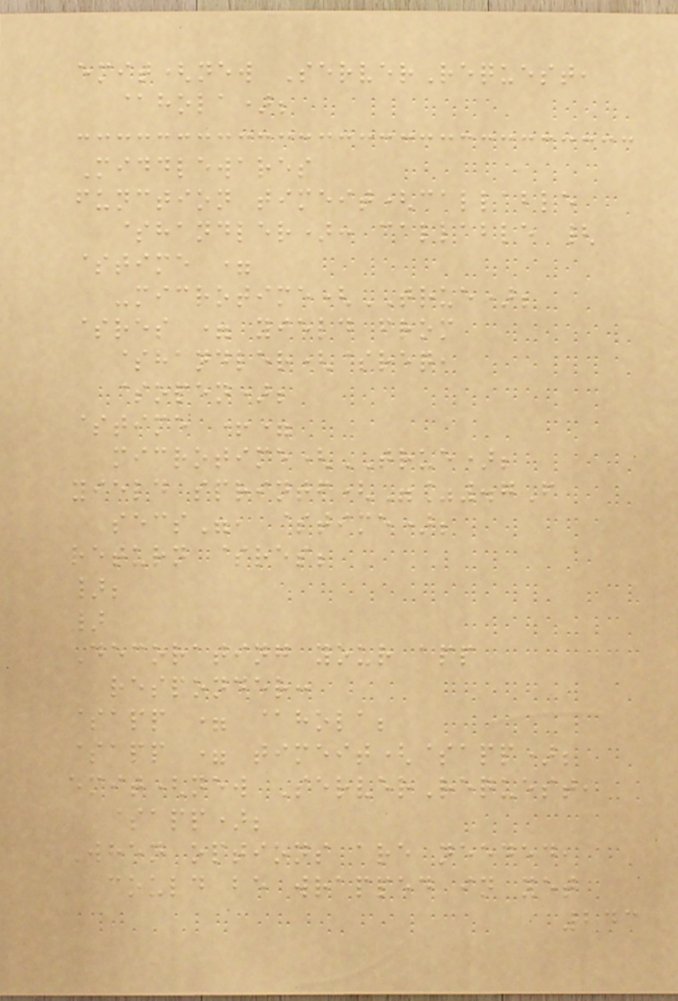emit(new ServerRequest,
@hola);
Middlewares
function timeit(callable
$handler): callable {
$time =
-microtime(TRUE);
$res = yield from
$handler($req,
$open);
$time +=
microtime(TRUE);
yield sprintf("%.7F
secs", $time);
return $res;
};
}
Decorating your app
responder:
$app = @hola;
$app = timeit($app);
emit(new ServerRequest,
$app);
When options are needed,
could be wrapped in yet
243
